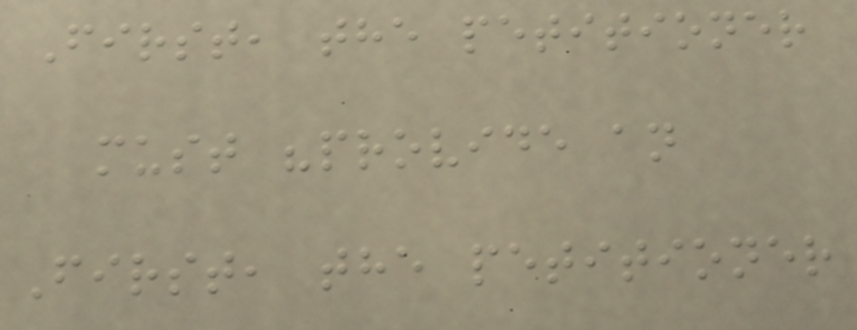First, the petitioner
must "provide an
First, the petitioner
